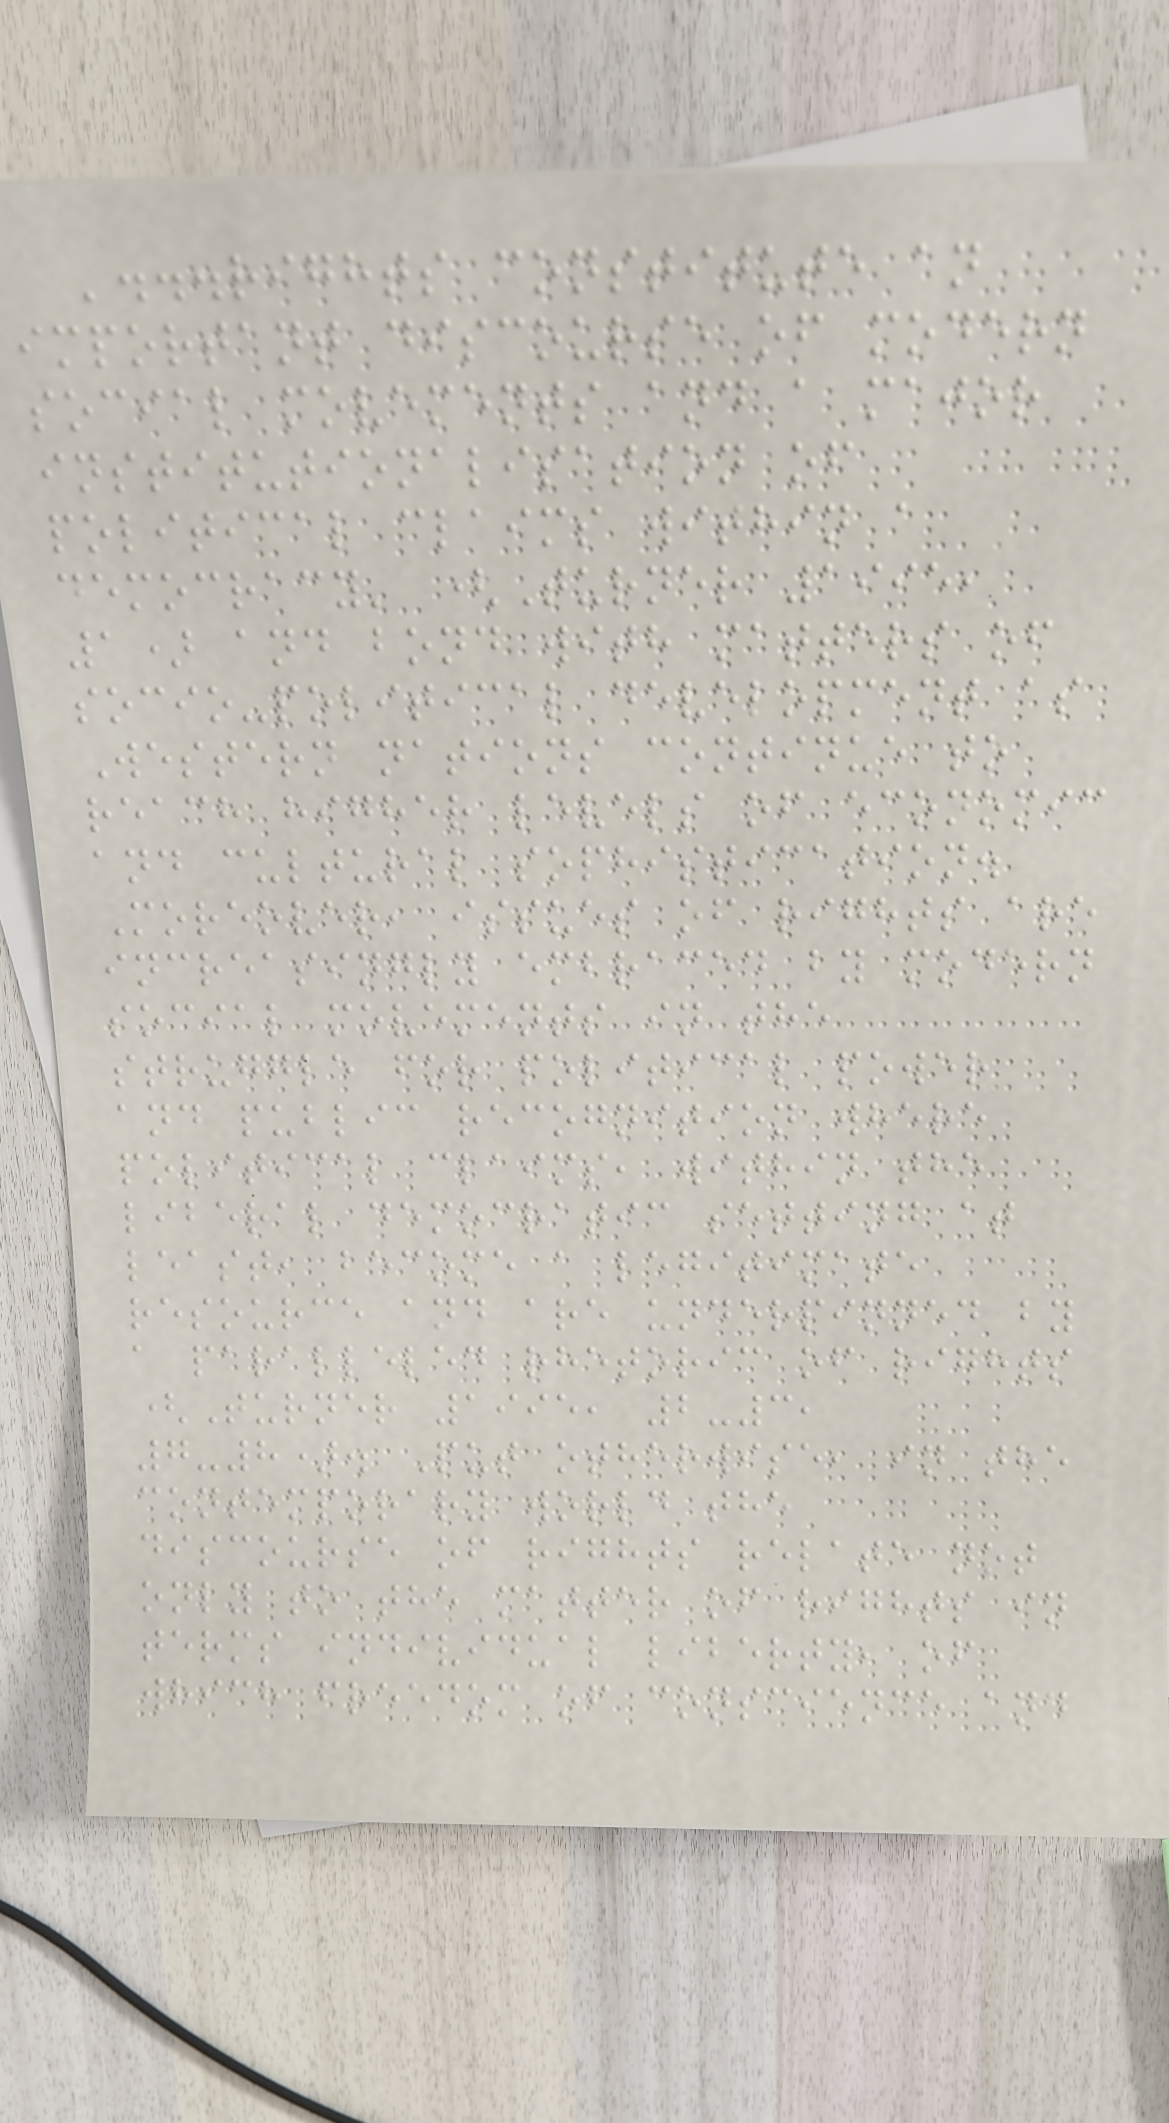'...rights constitute an
important discourse of modern
social movements and a major
institutionalisation of
political claims within a
democracy' (Turner 1995,
1) and bond with matters of
socio-political development as
Western nations continue to
reach higher levels of economic
and cultural sophistication.
Moreover, issues of rights are
increasingly embraced by modern
social movements in the
struggle for political power
and public recognition where
political claims, within the
liberal democratic setting at
least, become a legitimate
resource and are underpinned by
a paralleled rhetoric of rights
(Turner 1995, 2-3,
7-8). Put otherwise, in the
contemporary world the
discourse of rights relate not
only to the matter of rights in
terms individual liberty, of
which freedom of conscience and
